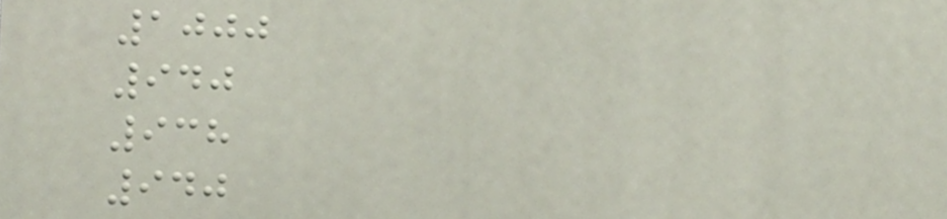1000
940
938
940
